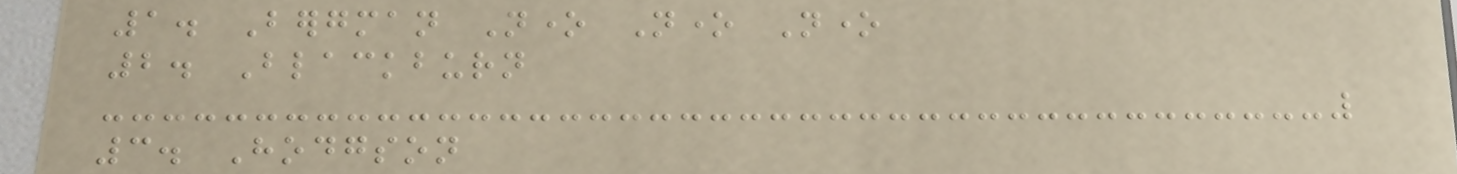1. Bergman None None None
2. Blackburn
3. Hodgson
